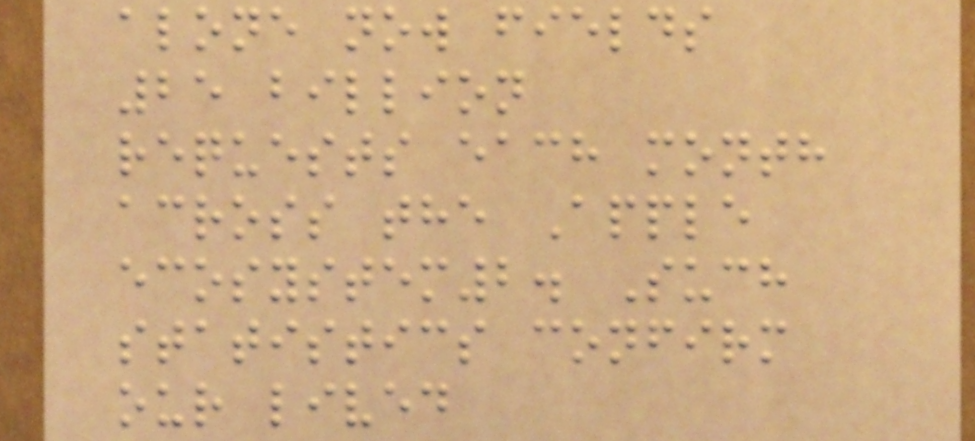alone now fields
25 billion
requests each month
across the Apple
ecosystem2. Such
statistics confirm
our lived
